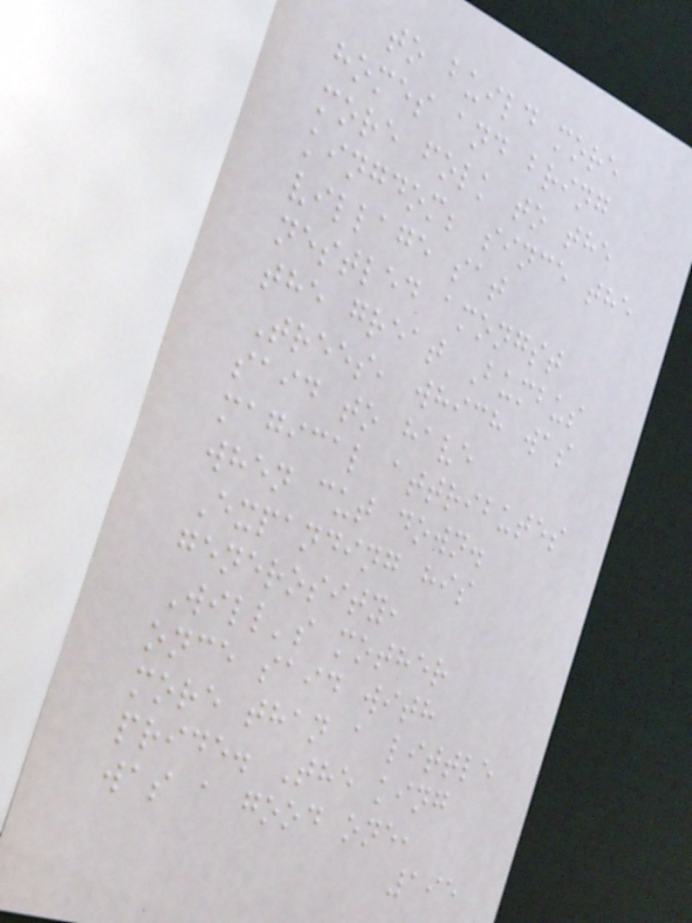to build more
homes and bring
more folk to the
kingdom; since the
village sat
nestled amongst
the great Bumbus
Trees, which was
said to have
magical attributes
when cut down.
Expanding his
generosity,
Will's mother
once said with
more than a little
pride. The king
was a good one,
195
